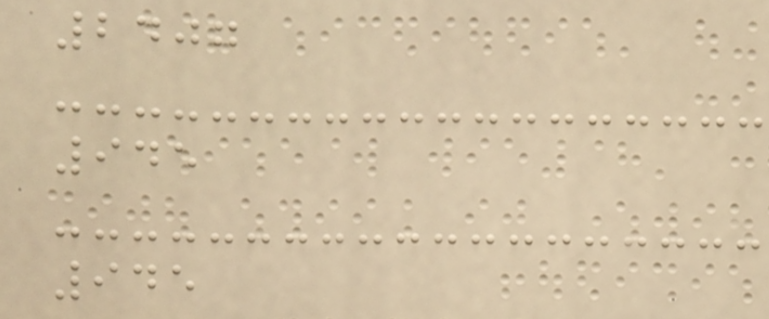2407
945
945
